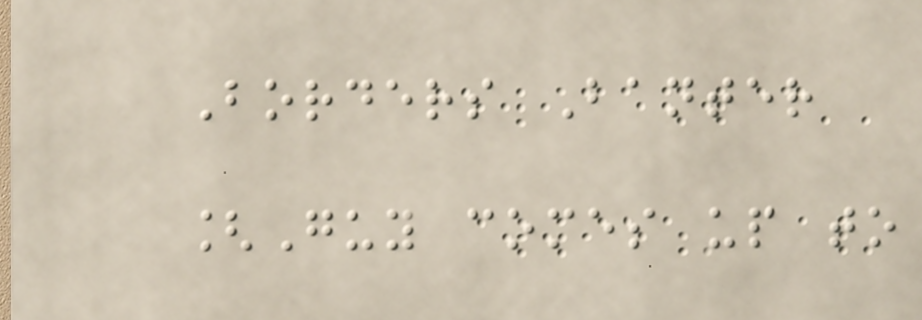Borders Banter
[Guy comes up to
